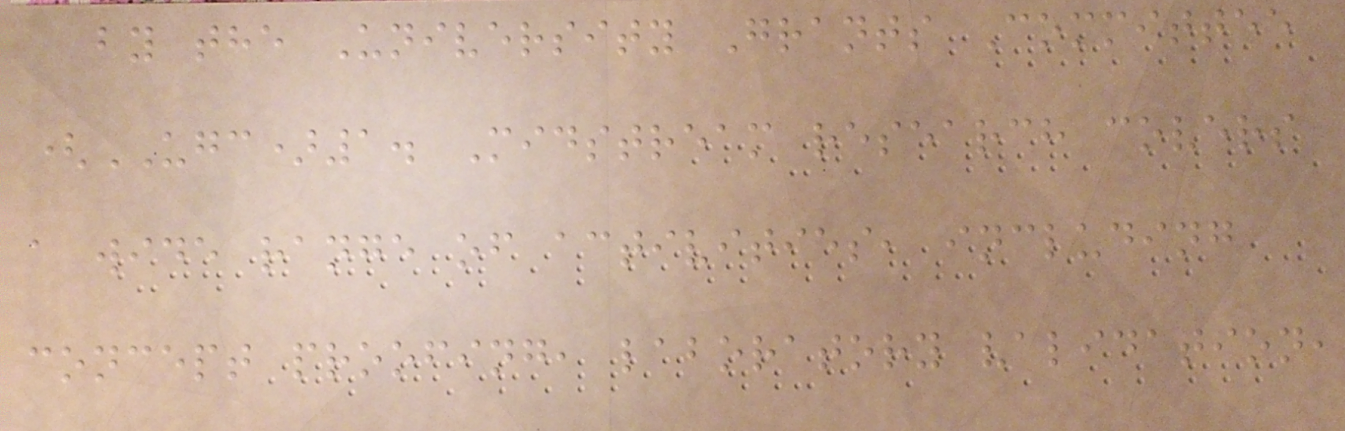by the University Grants Committee
(UGC)1. Midstream research covers
a wide range of activities, including
concept proofing, laboratory validation,
